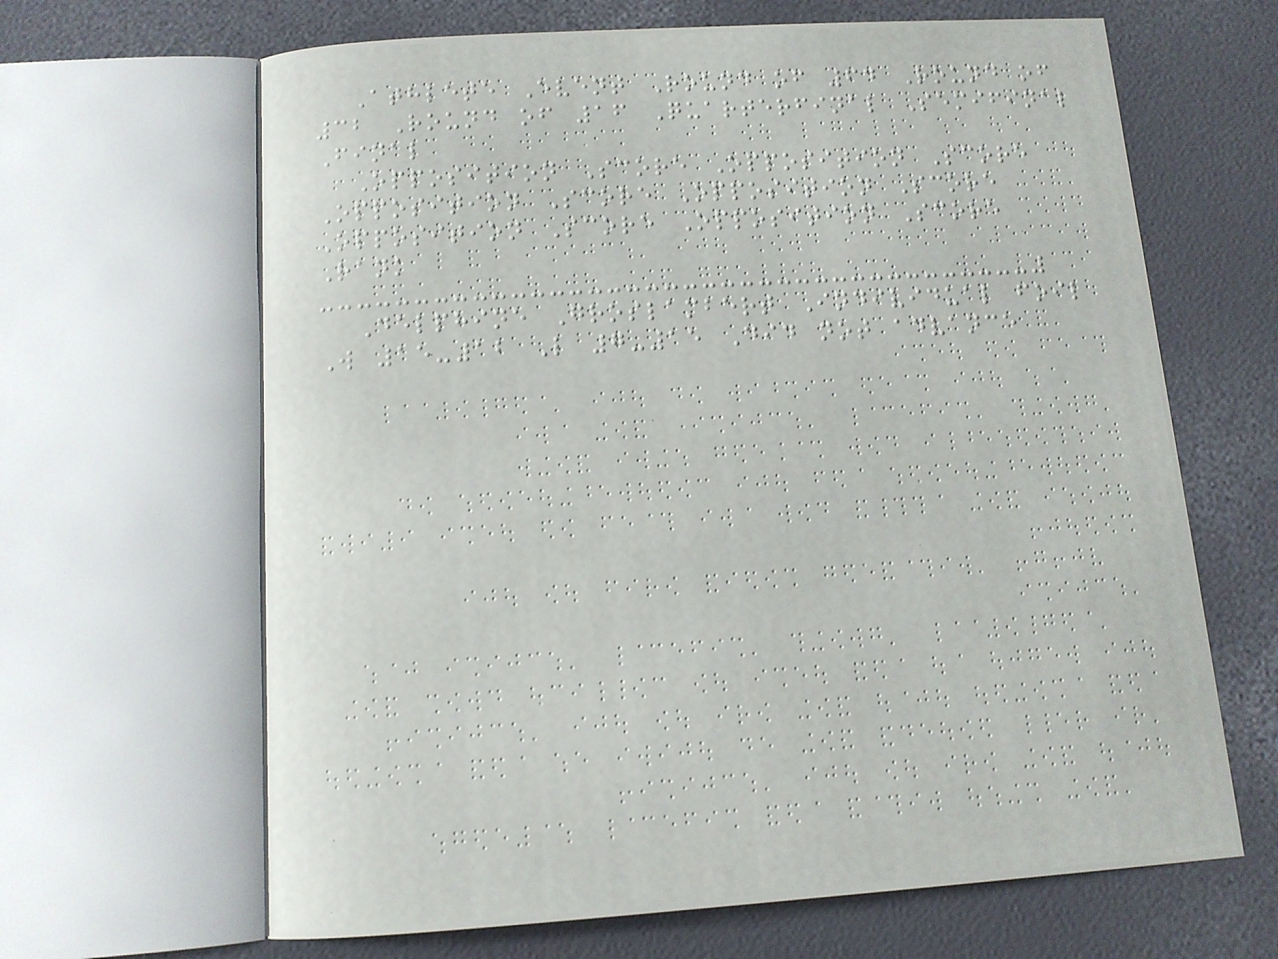Athlete Event Round of 64 Round of
32 Round of 16 Quarterfinal Semifinal
Final
Opposition Score Opposition Score
Opposition Score Opposition Score
Opposition Score Opposition Score
Rank
Delphine Groslambert Individual foil
W 15-12 L 7-15 Did not advance
